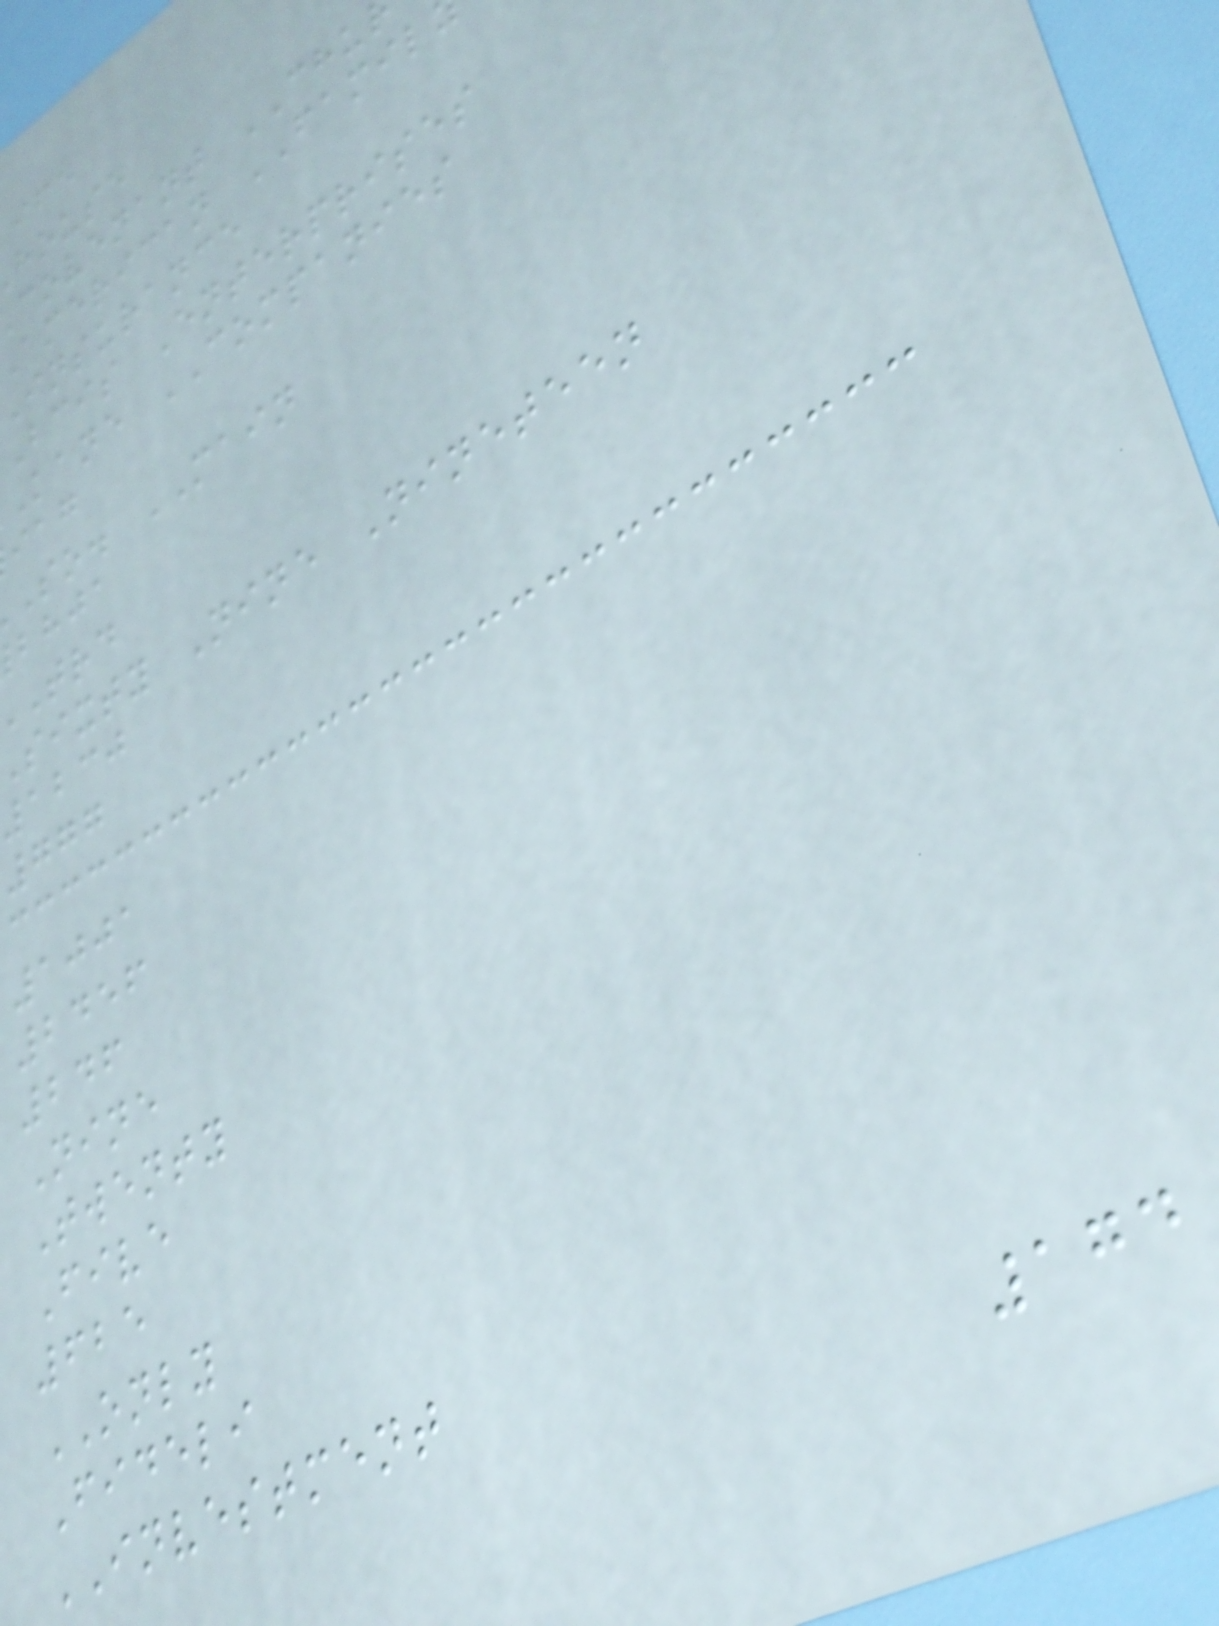house
covenant CHU
american FAMIL
insurance
bcis Enterprises
kane COMPANIES
so. MAIN
bhja
sixty Nine Nineteen
1230
777
1001
2456
246
Nine
Twenty
Five
625
ONLY
Fideli
INVESTMENT
174
